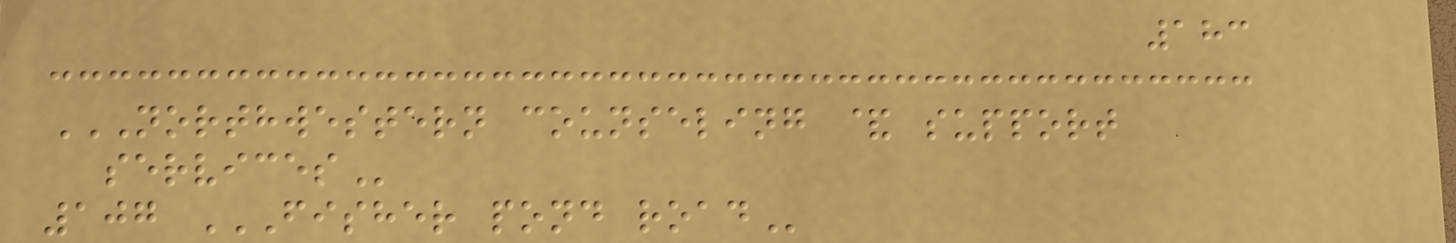183
NORTHWESTERN COUNSELING & SUPPORT
SERVICES
107 FISHER POND ROAD
